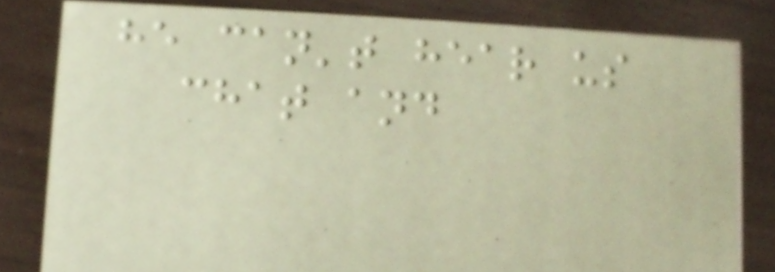he can't hear us
chat and
